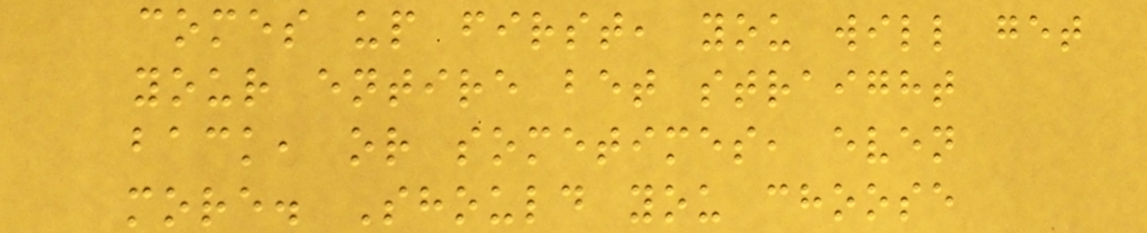comes up first, you will get
your entire bet straight
back, or sometimes, even
more. Should you choose
